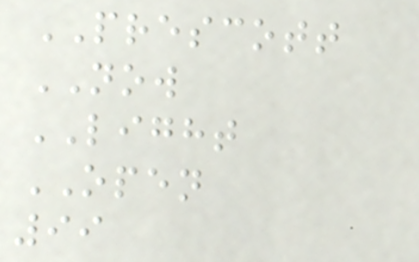PRESCOTT
NOW
LIGHT
OPEN
99
